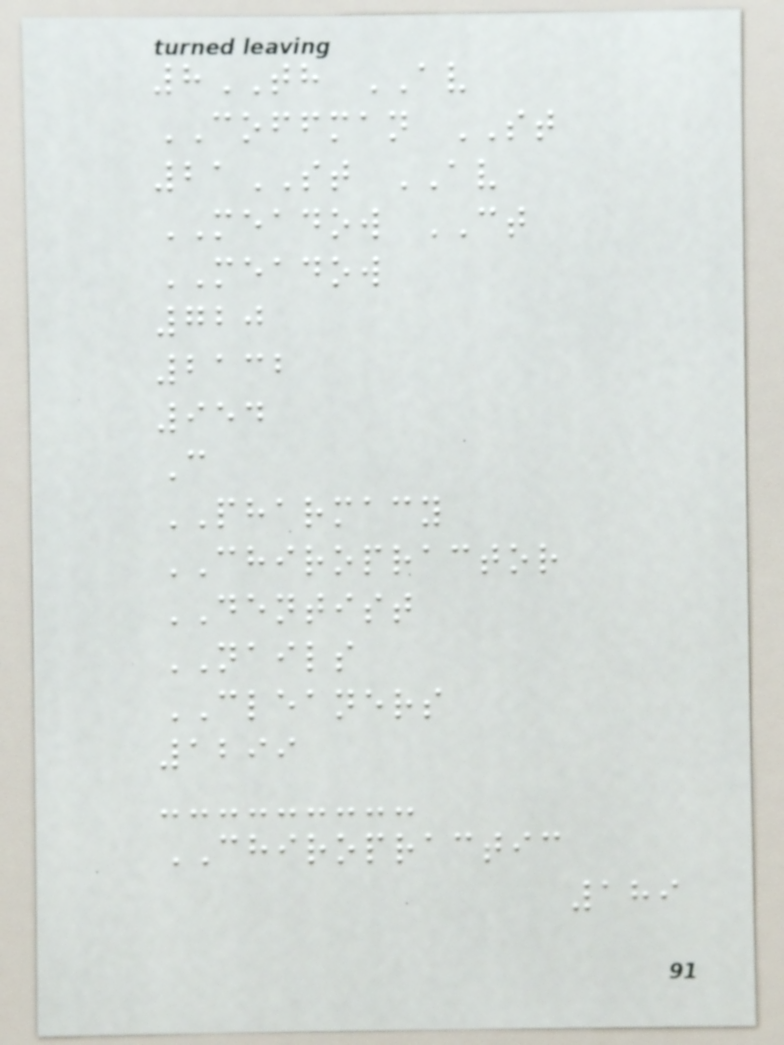8TH AV
COFFMAN ST
21ST AV
MEADOW CT
MEADOW
720
2132
954
C
PHARMACY
CHIROPRACTOR
DENTIST
NAILS
CLEANERS
1299
CHIROPRACTIC
189
